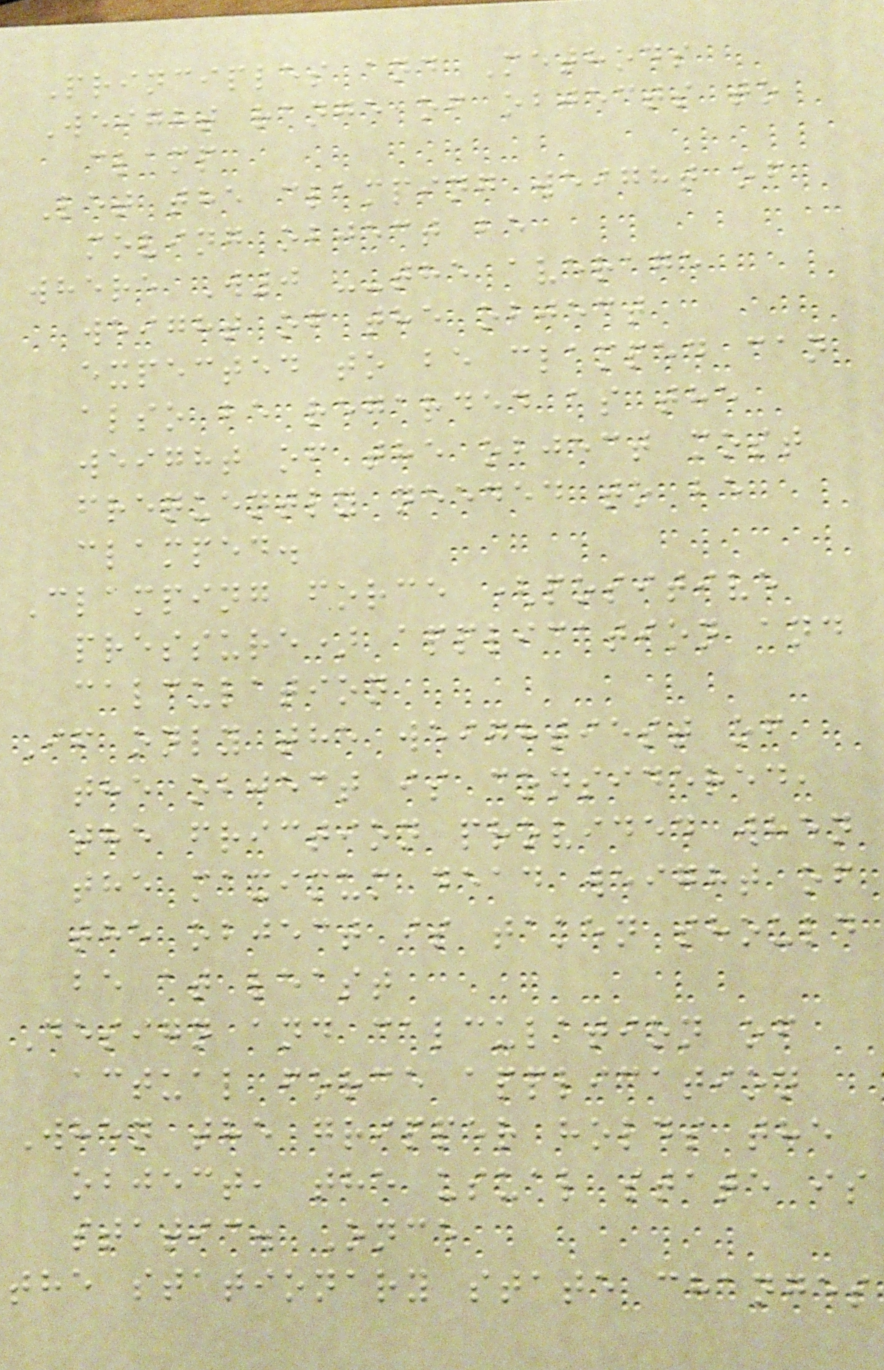Principles and Methods
Weight range of objects to
clamp
Let the clamping weight of
moving object be
where W0 --the average
weight of the object
expected to be clamped can
also be regarded as the
weight of the object most
frequently needed to be
clamped.
Clamping force (positive
pressure) application and
calculation
If only the weightiest of
the object is considered,
the friction provided when
the maximum dead weight of
the object is taken should
be at least
Design and calculation of
actual force application
When the gripper holds the
object, the usual state is
static. Once
the stationary state changes
